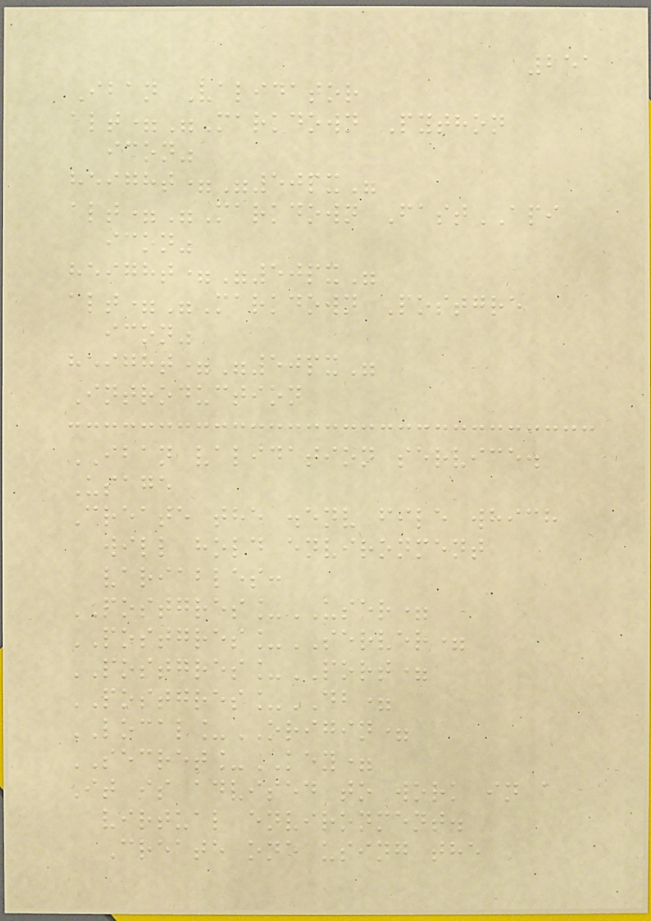251
Iban Validator
alt="Markdown Python
icon"
height="50px"
alt="Markdown FastAPI
icon"
height="50px"
alt="Markdown Postgre
icon"
height="50px"
Introduction
IBAN validation service.
Usage
Create the .env file which
will hold environment
variables:
POSTGRES_USER=
POSTGRES_SERVER=
POSTGRES_PORT=
POSTGRES_DB=
LOCAL_ORIGIN=
SECRET_KEY=
It is advised to work in a
virtual environment.
Create one using the
